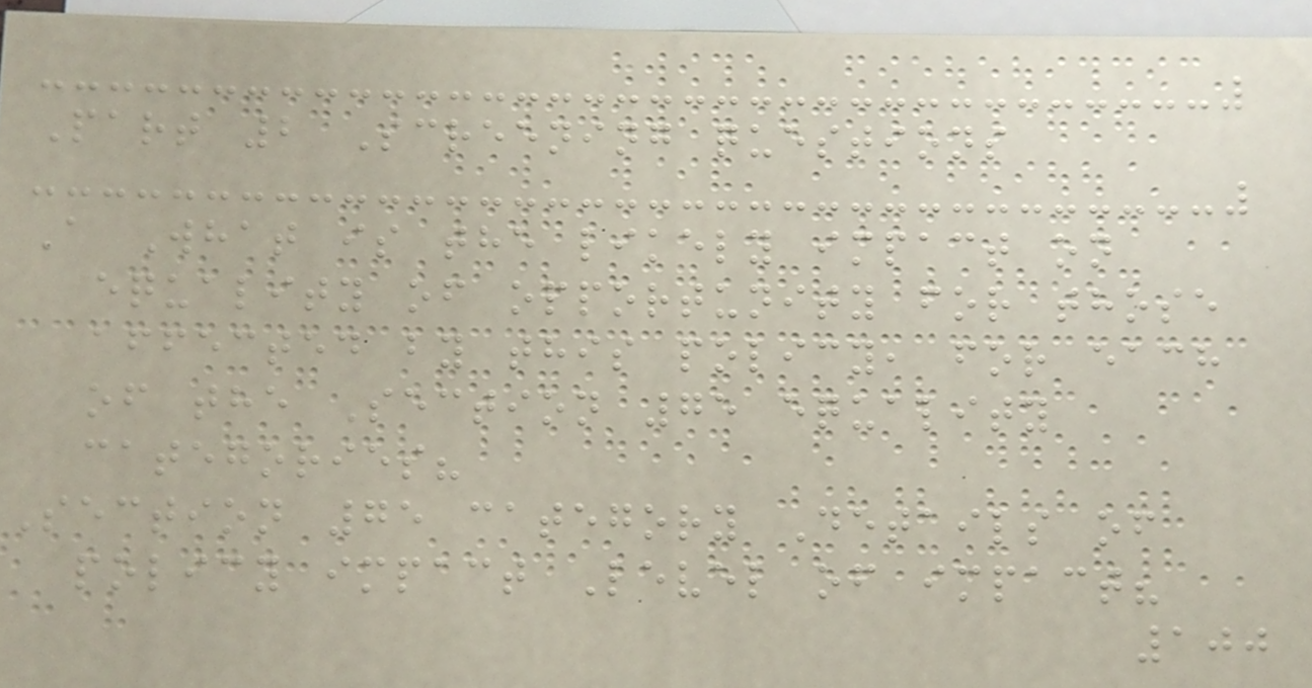Part 2 Screening questions
A What is the likely impact on
equality of opportunity for those
affected by this policy, for each
of the Section 75 equality
categories?
Section 75 category Details of
policy impact Level of impact?
100
